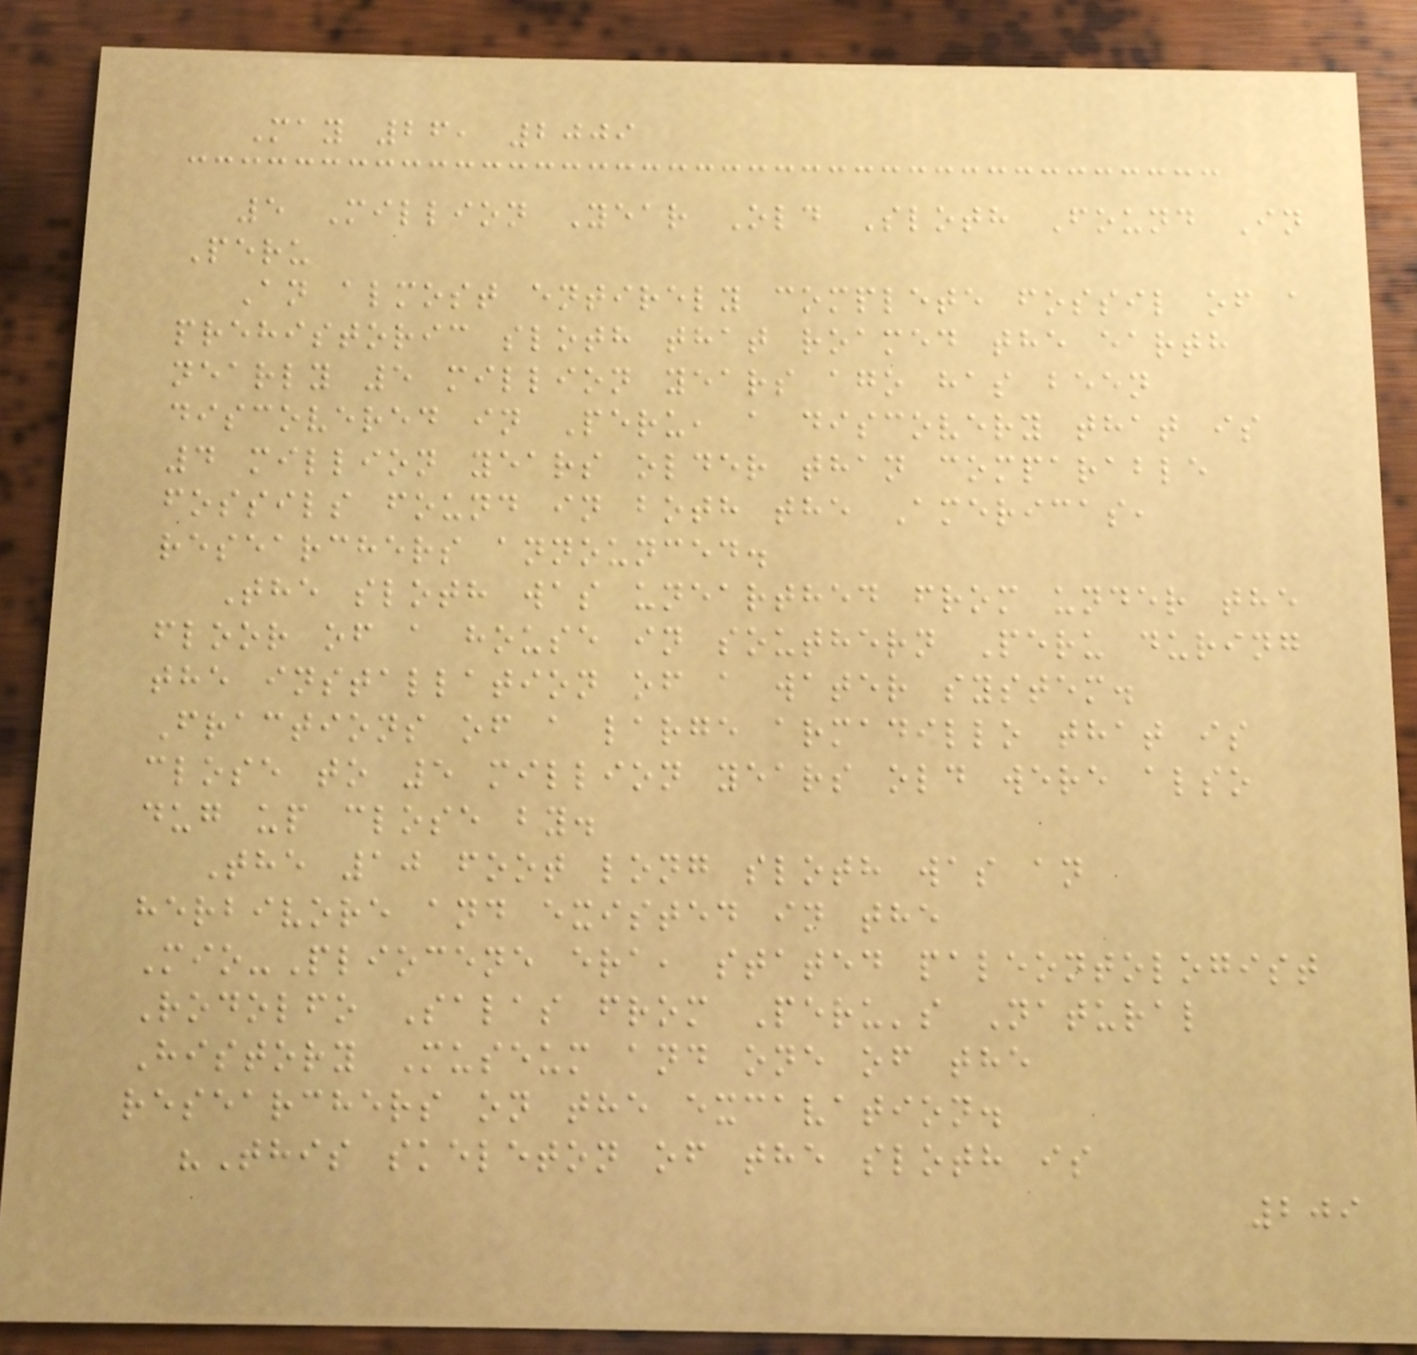May 26, 2009
5 Million Year Old Sloth Found In
Peru
An almost entirely complete fossil of a
prehistoric sloth that roamed the earth
nearly 5 million years ago has been
discovered in Peru, a discovery that is
4 million years older than comparable
fossils found in both the Americas,
researchers announced.
The sloth was unearthed from under the
floor of a house in southern Peru during
the installation of a water system.
Fractions of a large armadillo that is
close to 5 million years old were also
dug up close by.
The 10 foot long sloth was an
herbivore and existed in the
Mio-Pliocene era, stated paleontologist
Rodolfo Salas from Peru's Natural
History Museum and one of the
researchers on the excavation.
"This skeleton of the sloth is
209
